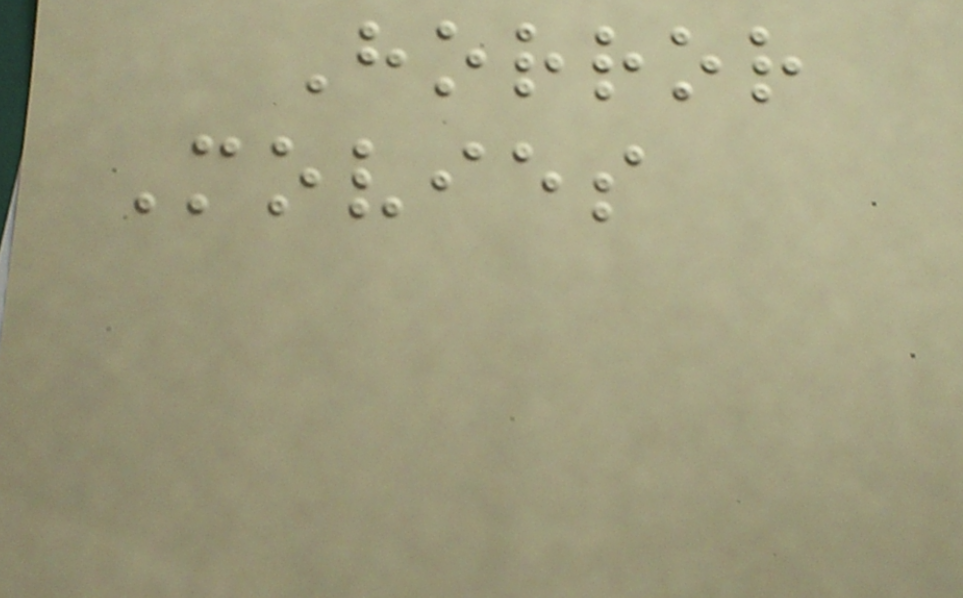Horror
Movies
